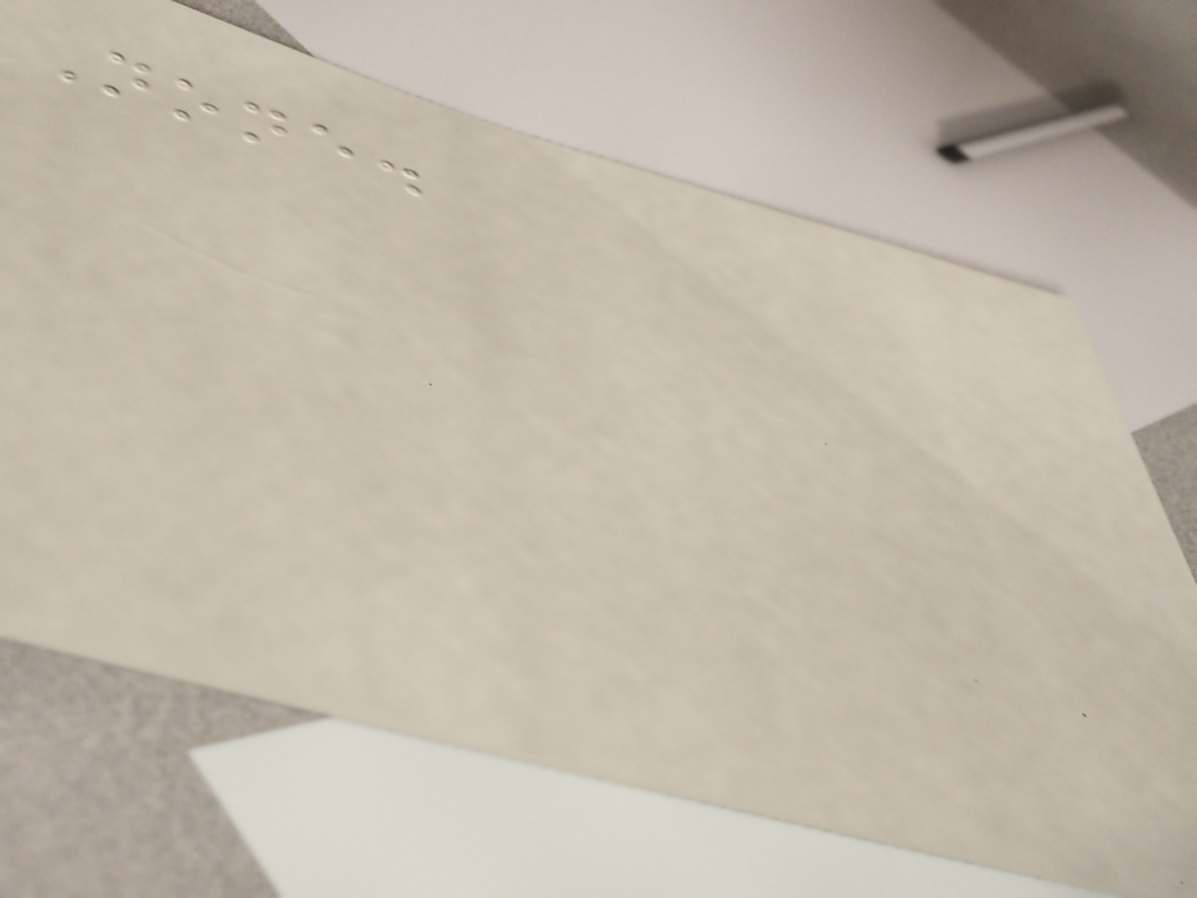None.
